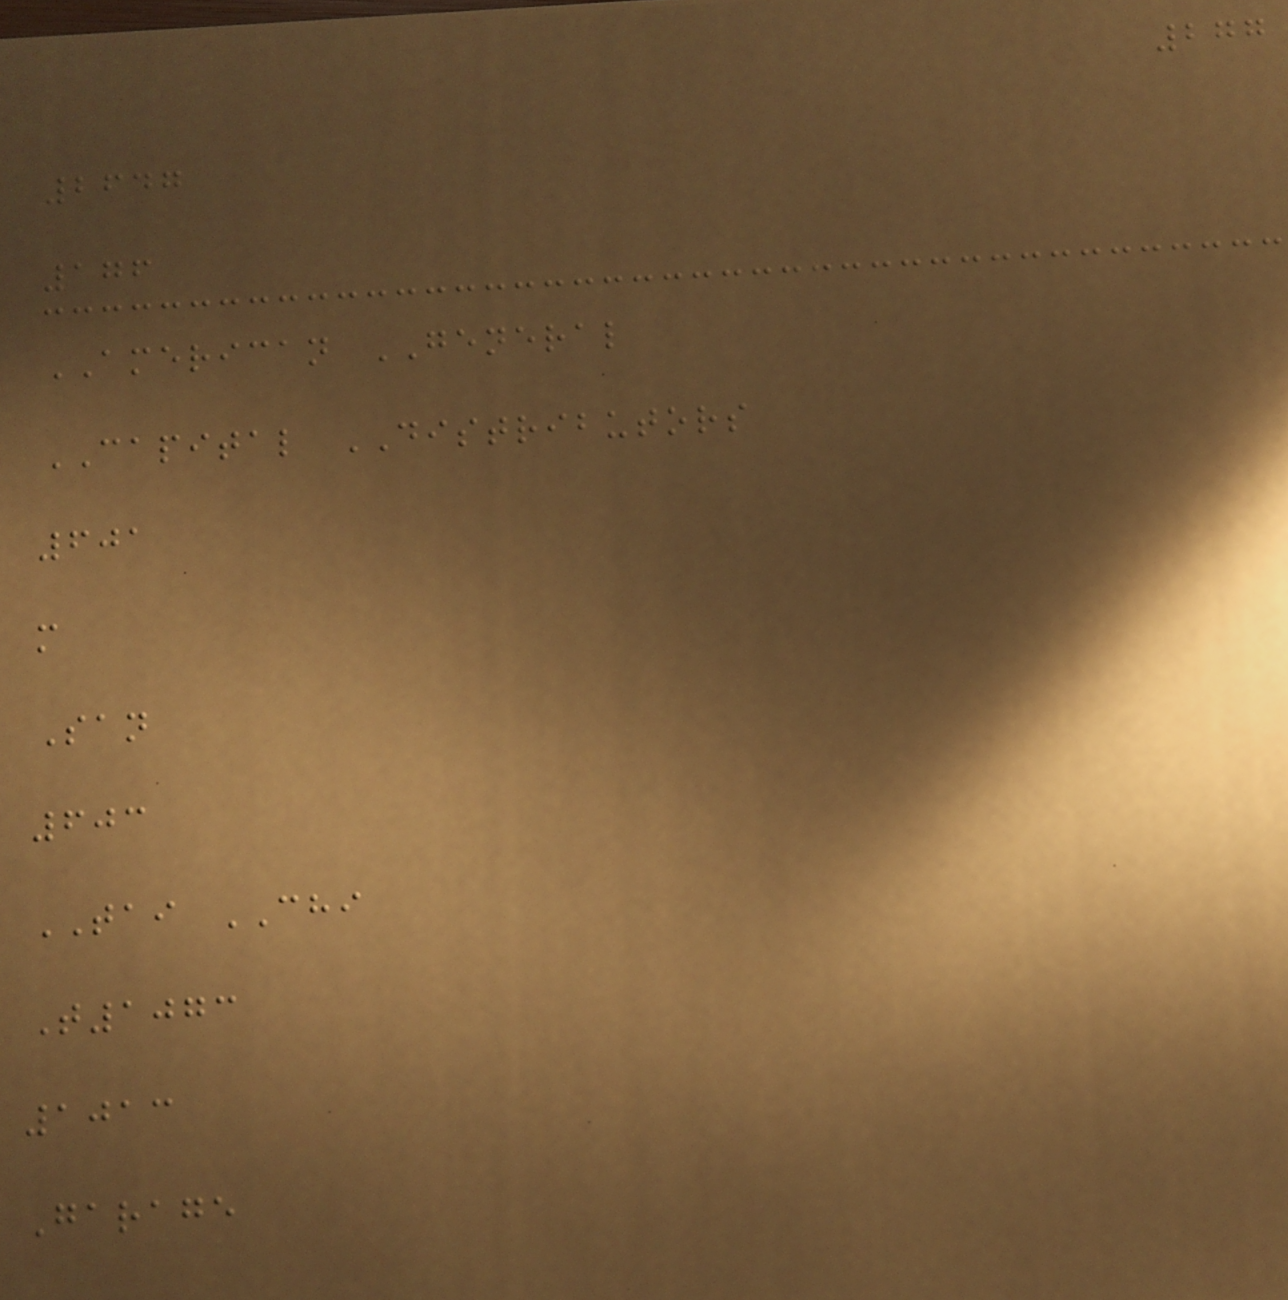277
2647
176
AMERICAN GENERAL
CAPITAL DISTRIBUTORS
601
m
San
603
TAI CHI
T1073
1013
Garage
